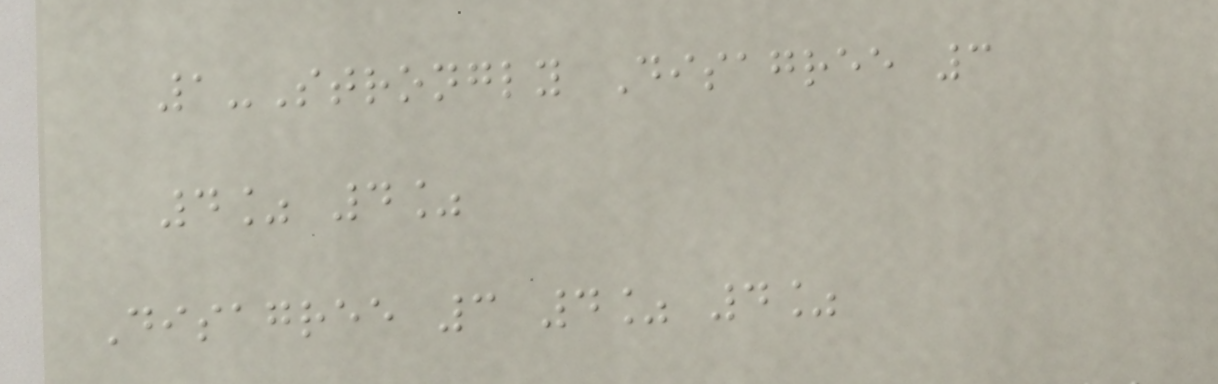1-Strongly Disagree 3
4% 4%
Disagree 3 4% 4%
